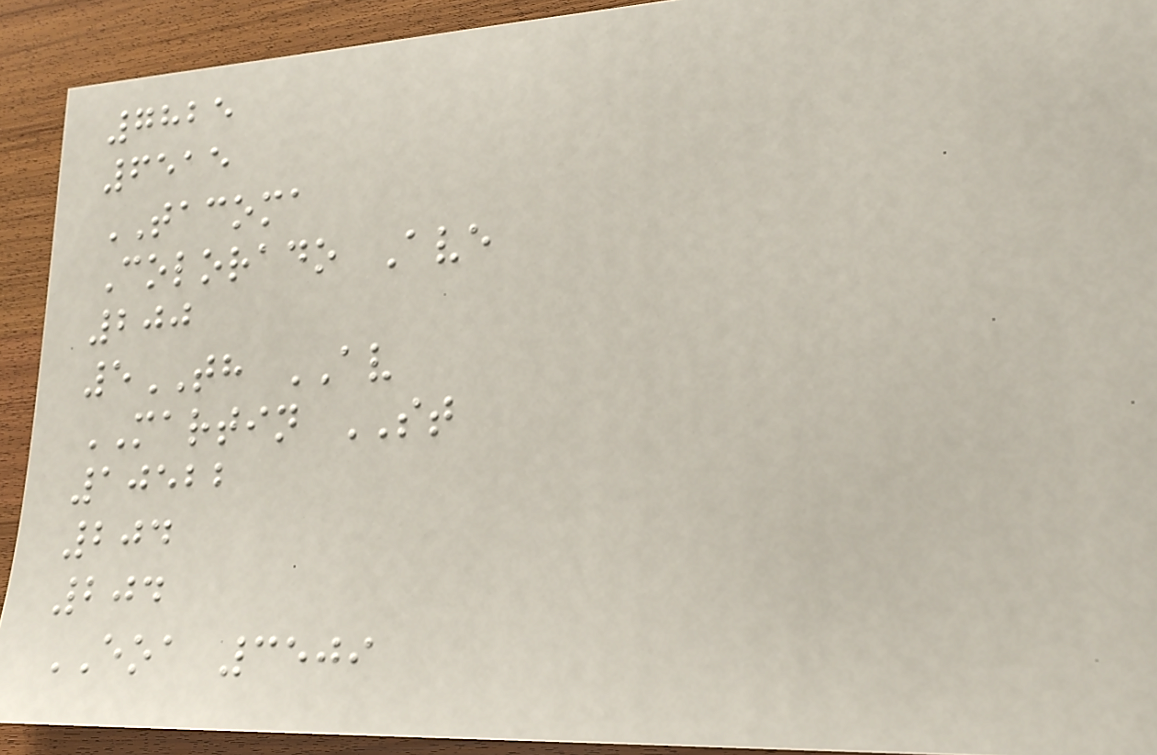7825
6515
TACOMA
Colorado Ave
200
5TH AV
MARTIN ST
10522
204
204
EOA 3509
